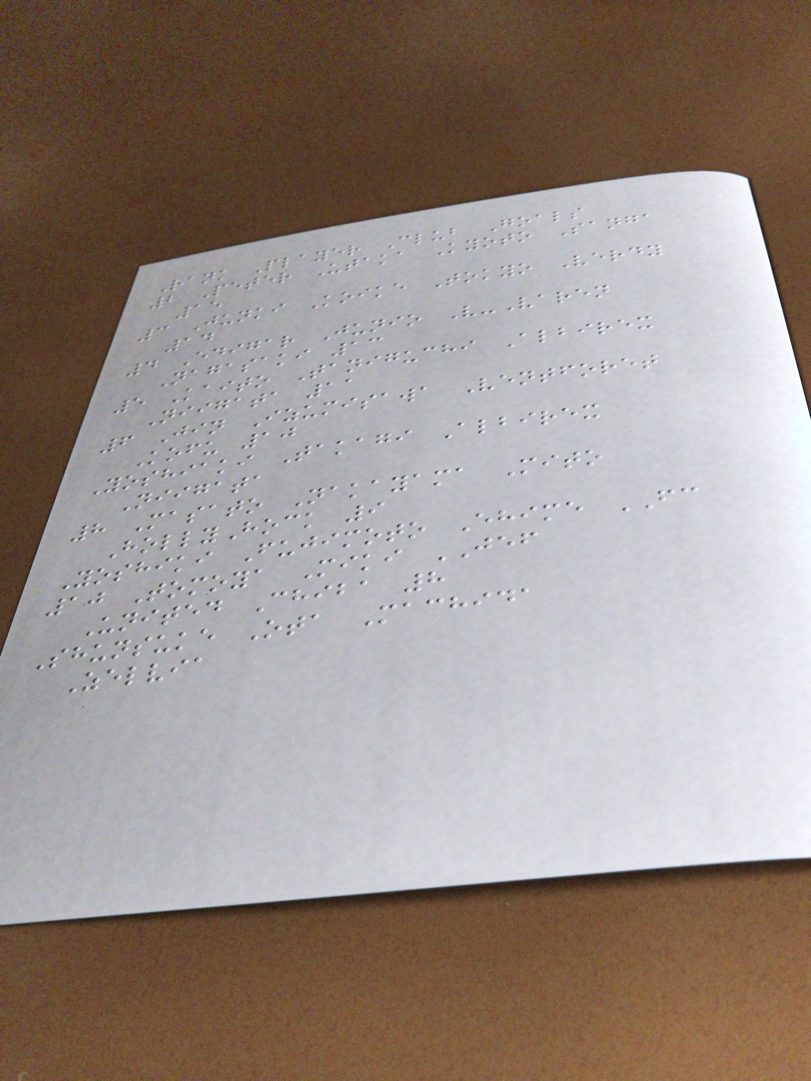Rank Player Club Goals
2 Peter Utaka Kyoto Sanga
15
3 Junki Koike Tokyo Verdy
14
4 Edigar Junio V-Varen
Nagasaki 13
5 Kaito Taniguchi Albirex
Niigata 11
6 Jin Izumisawa Ventforet
Kofu 10
Yoshiaki Takagi Albirex
Niigata
8 Masato Nakayama Mito
HollyHock 9
Yoshiki Fujimoto Ehime FC
10 Tomoya Miki JEF
United Chiba 8
Shunsuke Ota Machida
Zelvia
